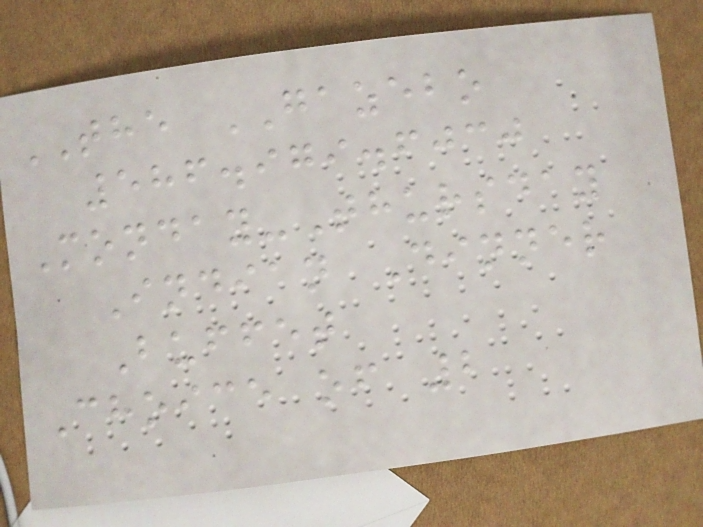THE GAZEBO
586.979.6030
Monday-Thursday
Indian Dinner
Buffet
Choice of 2
